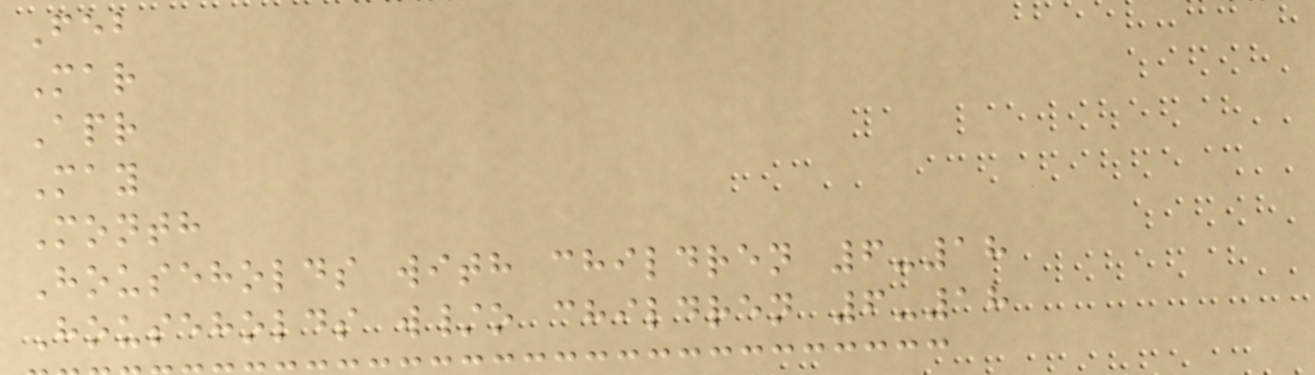Feb
Mar
Apr
May
Month
Households with children 6-18
Households w/o children 6-18
